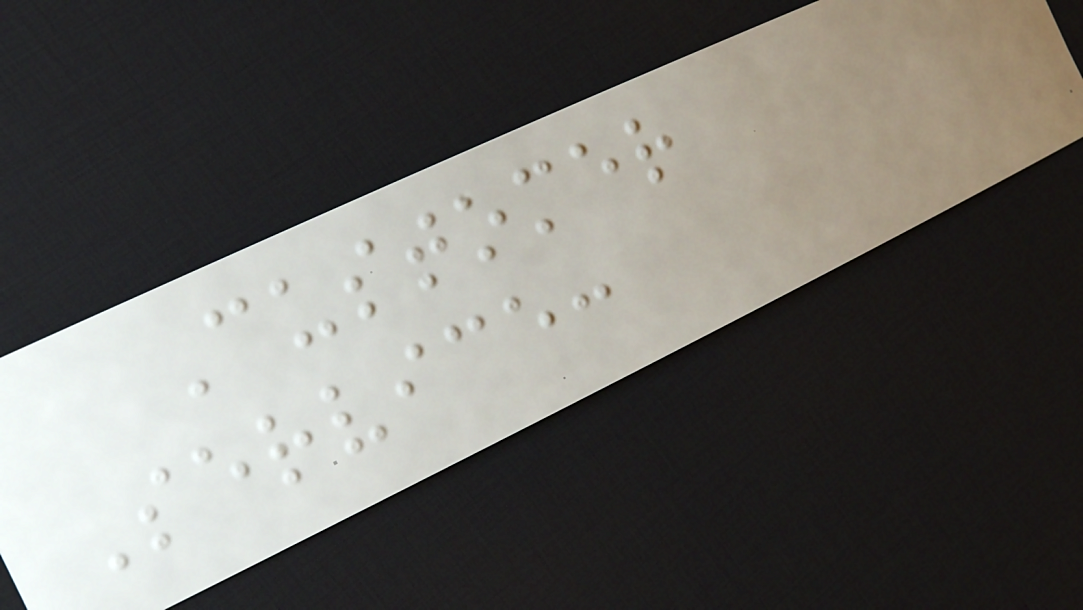Customer
Service:
